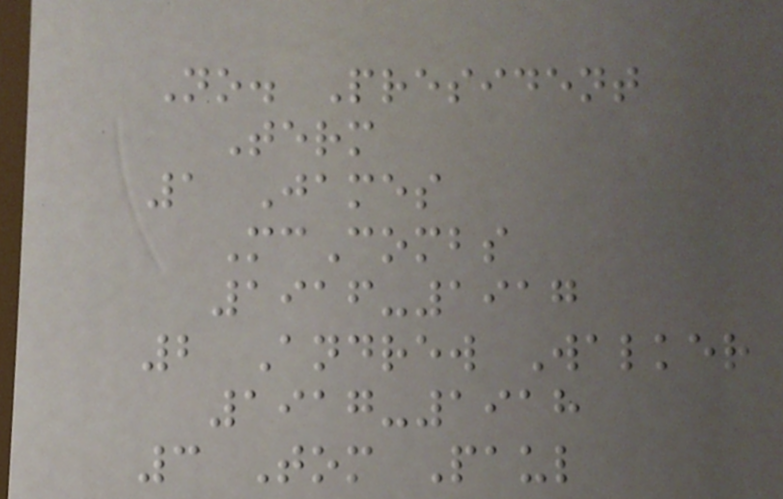No. President
Term
1 James
McCombs
1916-1917
2 Andrew Walker
1917-1918
3 Tom Paul
